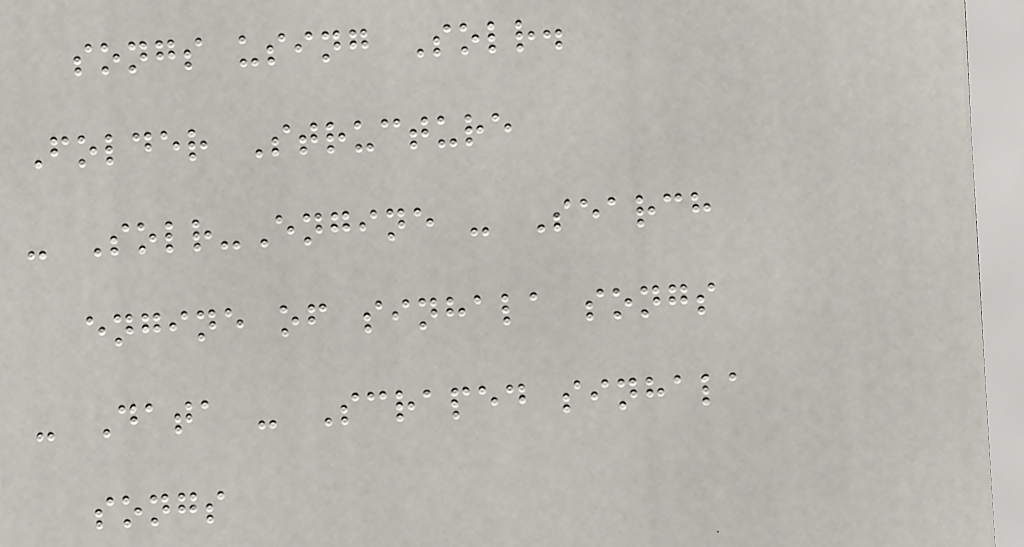songs using Solr.
Folder Structure
- Solr-Engine - Search
engine of sinhala songs
- Data - Scraped sinhala
songs
